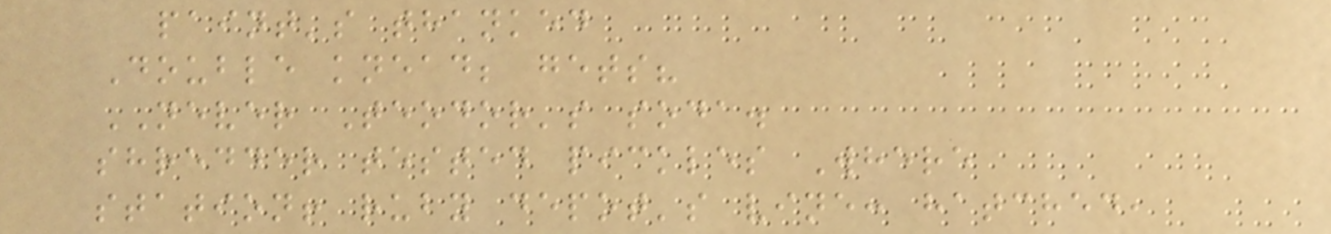paint's thanked
Double knead; gets?
NEVER Teodor's soda.
shredder tested pickles Where
station! ruby depot's vine: hatched,
